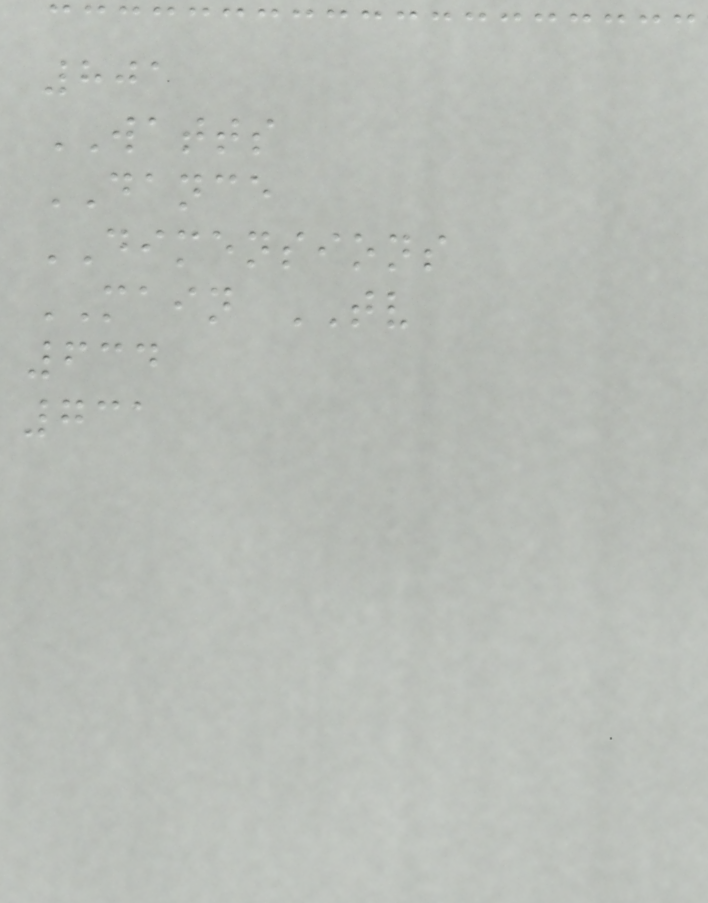801
WATTS
DANCE
DIMENSIONS
MAIN TV
634
731
